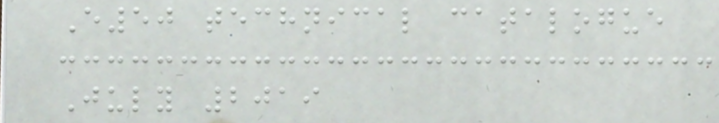E50 technical catalogue
July 2019
